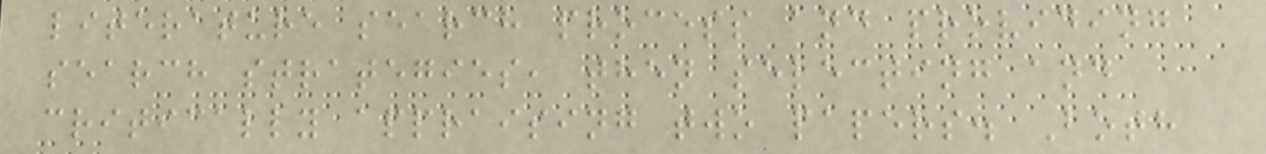literature search process and providing
search strategies, then selecting and
critically appraising two papers. Both
